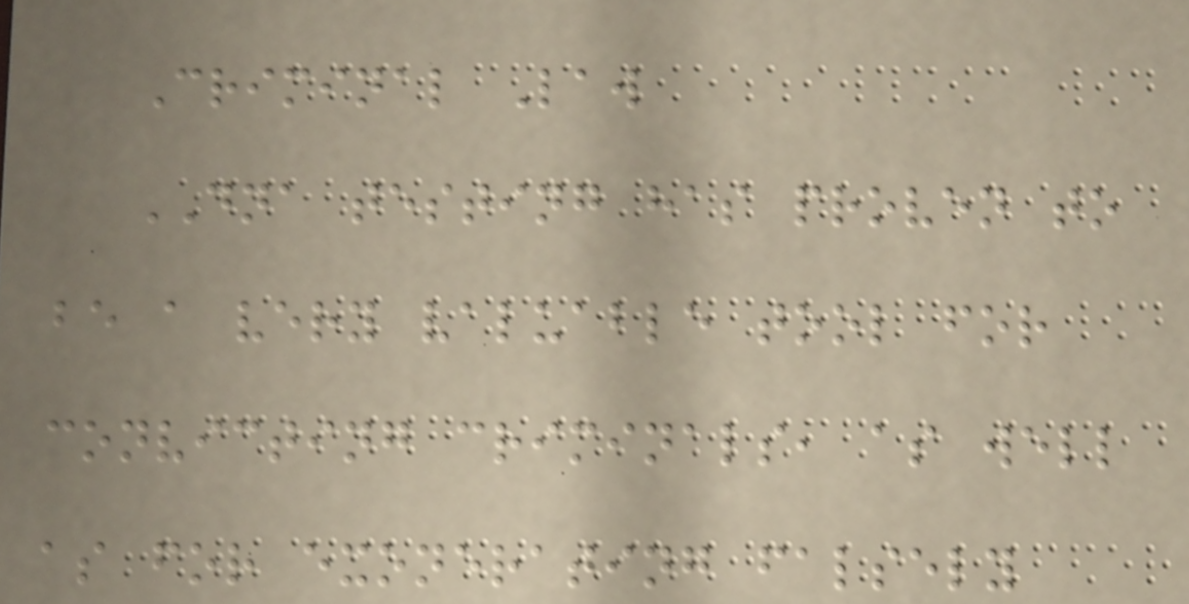Criminal Law
DNA testing has proven to
be a very valuable tool for
convicting criminals, as well
as for exonerating falsely
